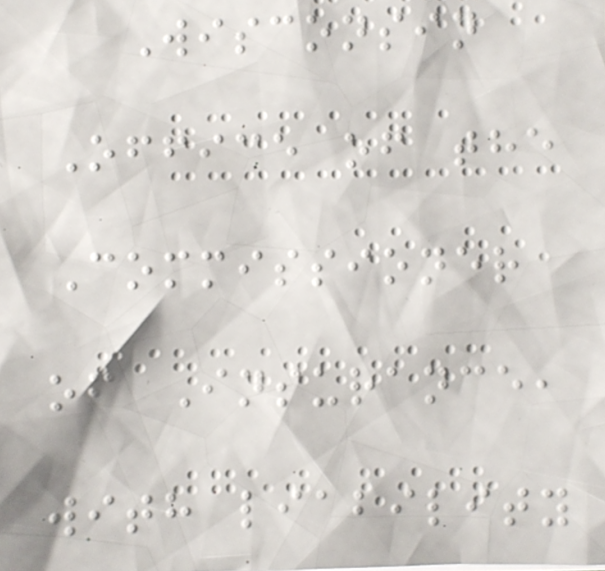Wisconsin
Office of the
Commissioner
of Insurance,
with liability
